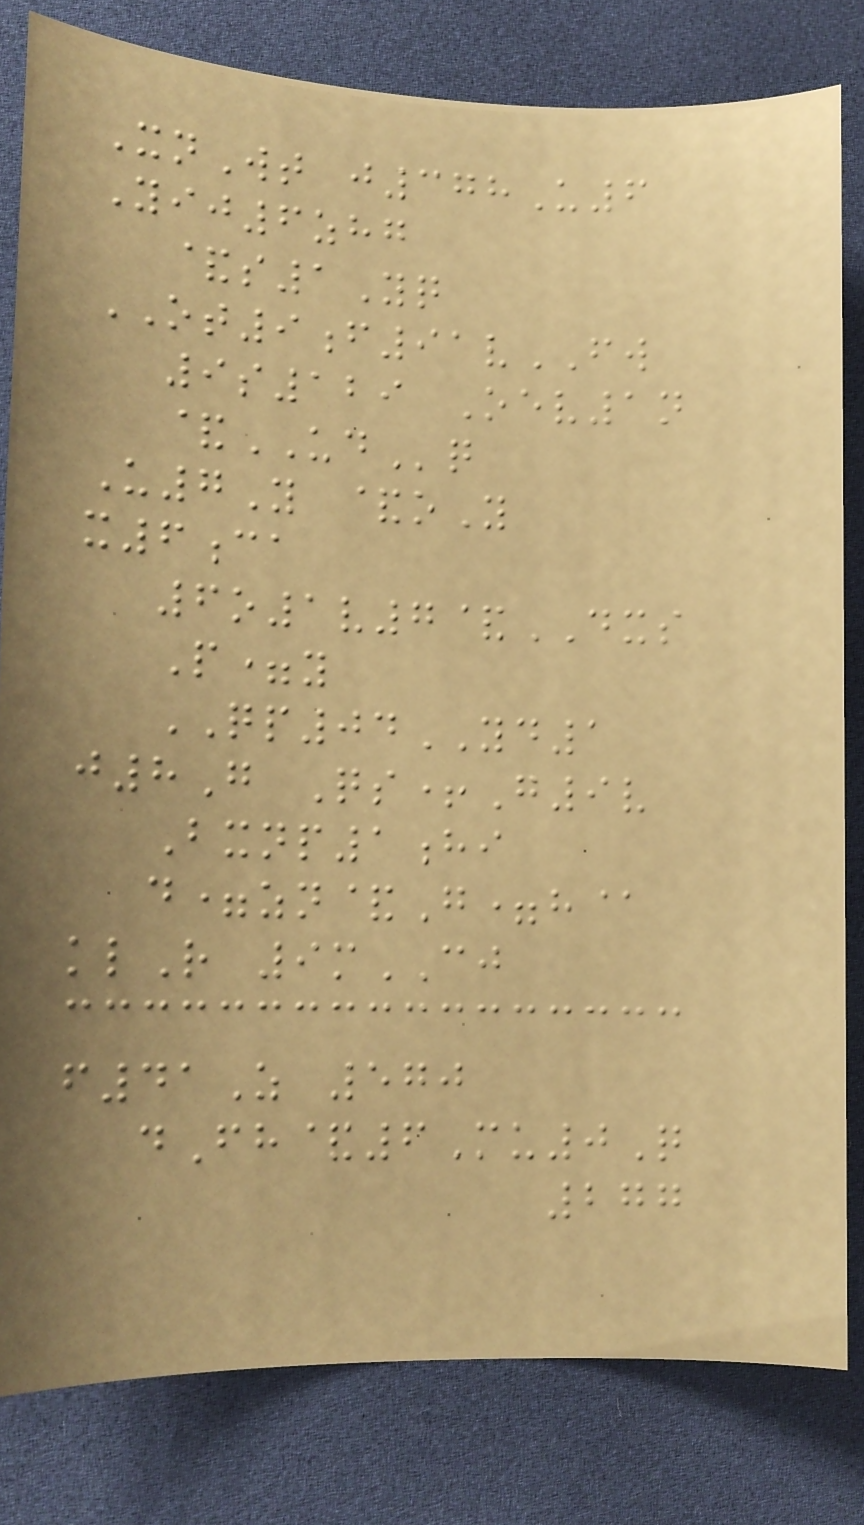XnWt j378U6
Yij6zhg
&s1Yq
OT9f91vFW
9s129 Oev1n
&UDq
U7Y &oY
x6ca
6o1v7&DXS
P=y
QP04YD1
j8G Qs+G9v
Bxnp1hi
d=zn&G=h@
klR 9mCJ
f41Z 570
dFh&6Mu0Q
277
